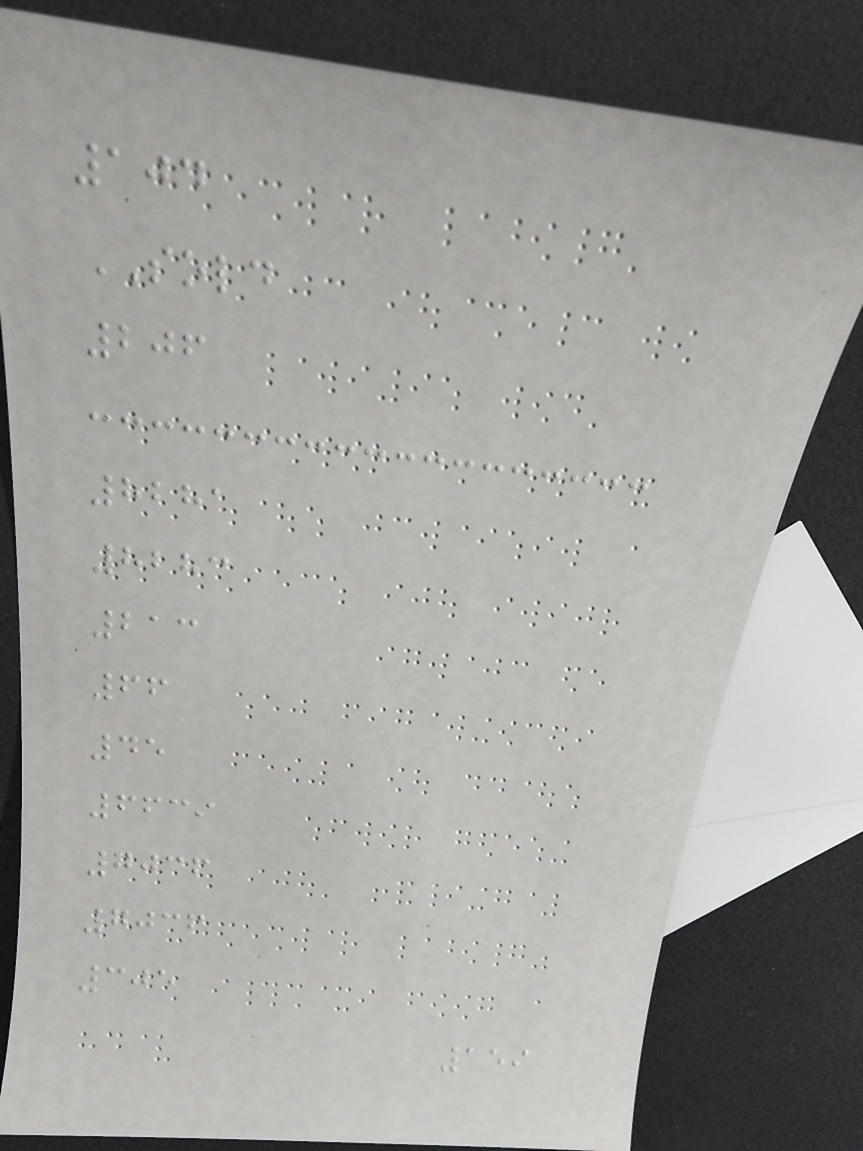104
SOLD
206
8281
8283
213
66
45
6639
7036
7036
305
159
